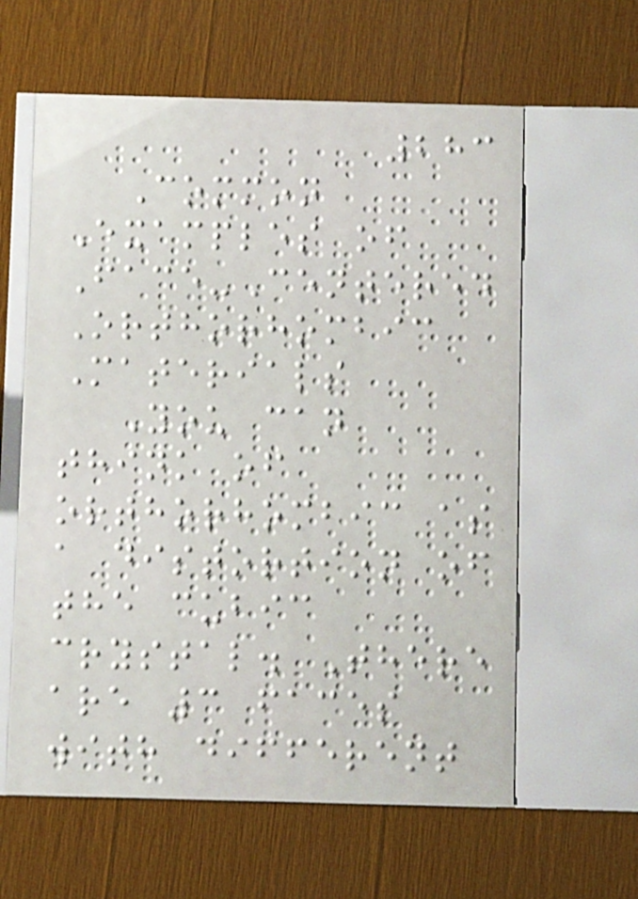283
Common
Examples of
Face-Centered
Orthorhombic
Materials
You can
think of
orthorhombic as
a distortion of
the cubic
crystal. There
are 3 faces
with different
